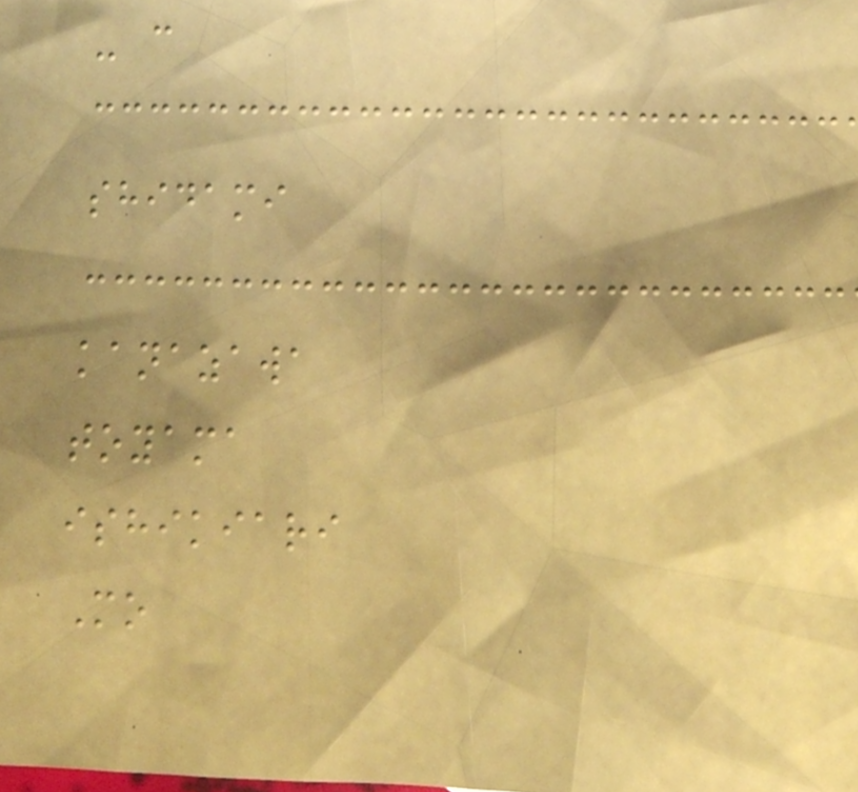- c
shidami
kanazawa
toyama
ishikiari
Mo
